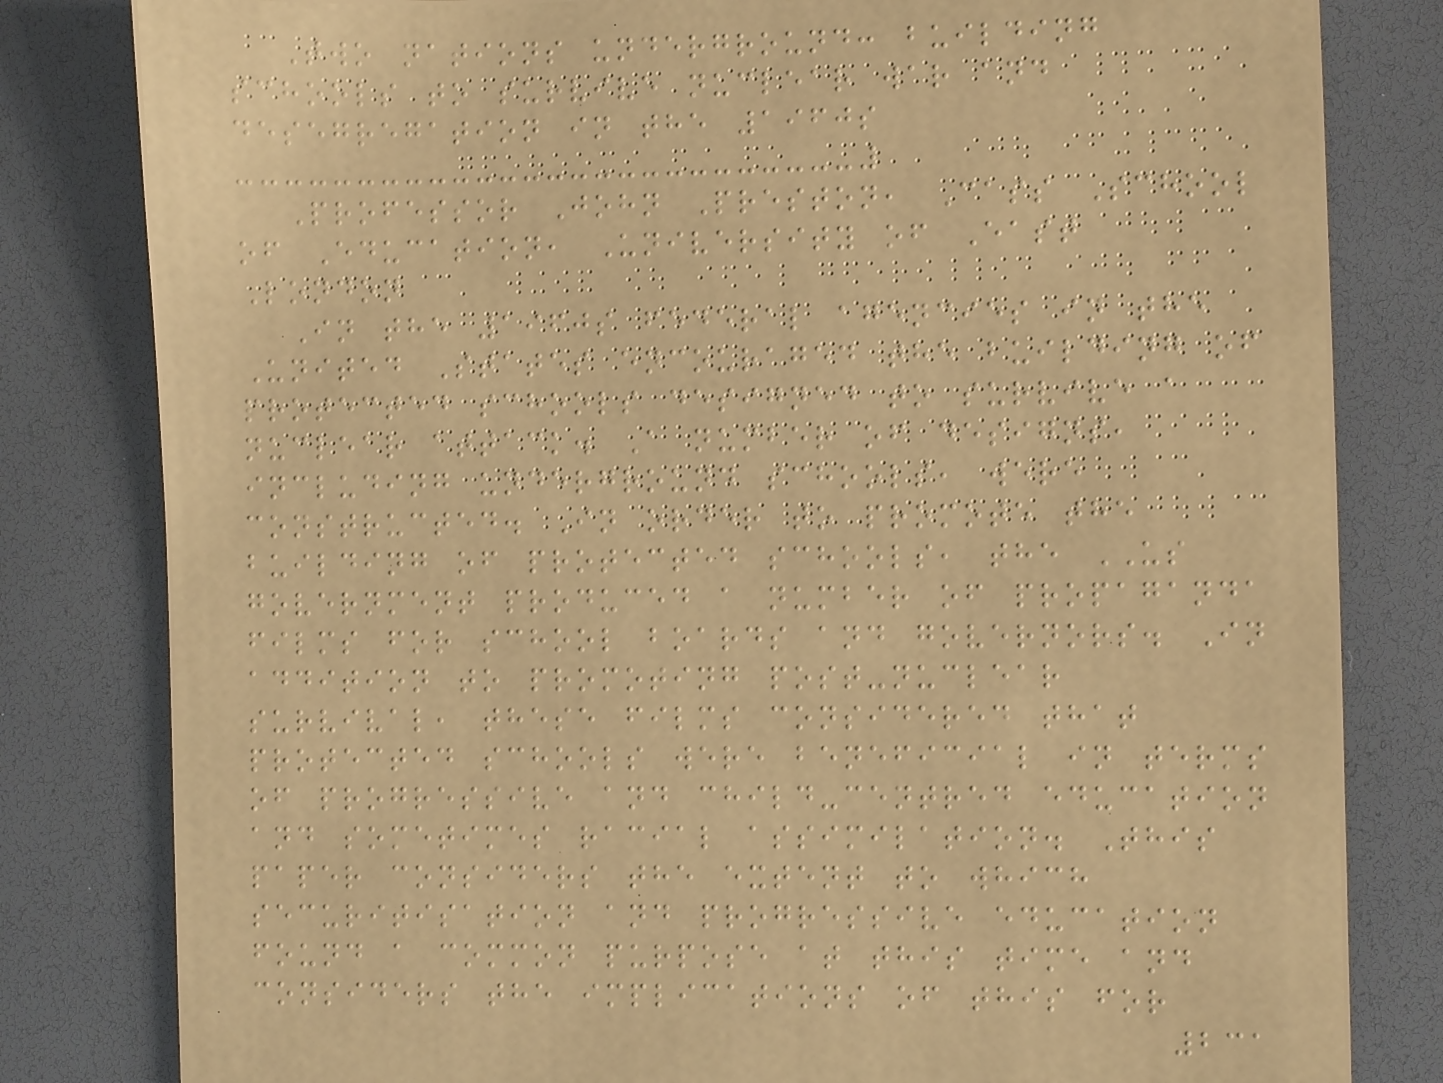Two nations underground: building
schools to survive nuclear war and
desegregation in the 1960s
Professor John Preston, Cass School
of Education, University of East
London
In the 1960s federal agencies in the
United States encouraged the building of
protected schools designed to survive a
nuclear attack. A number of designs,
including underground schools, were
constructed. In order to promote the
building of protected schools, the US
government produced a number of propaganda
films for school boards and governors. In
addition to promoting post-nuclear
survival, these films considered that
protected schools were beneficial in terms
of progressive and child-centred education
and sometimes racial assimilation. This
paper considers the extent to which
securitisation and progressive education
found a common purpose at this time and
considers the implications of this for
231
